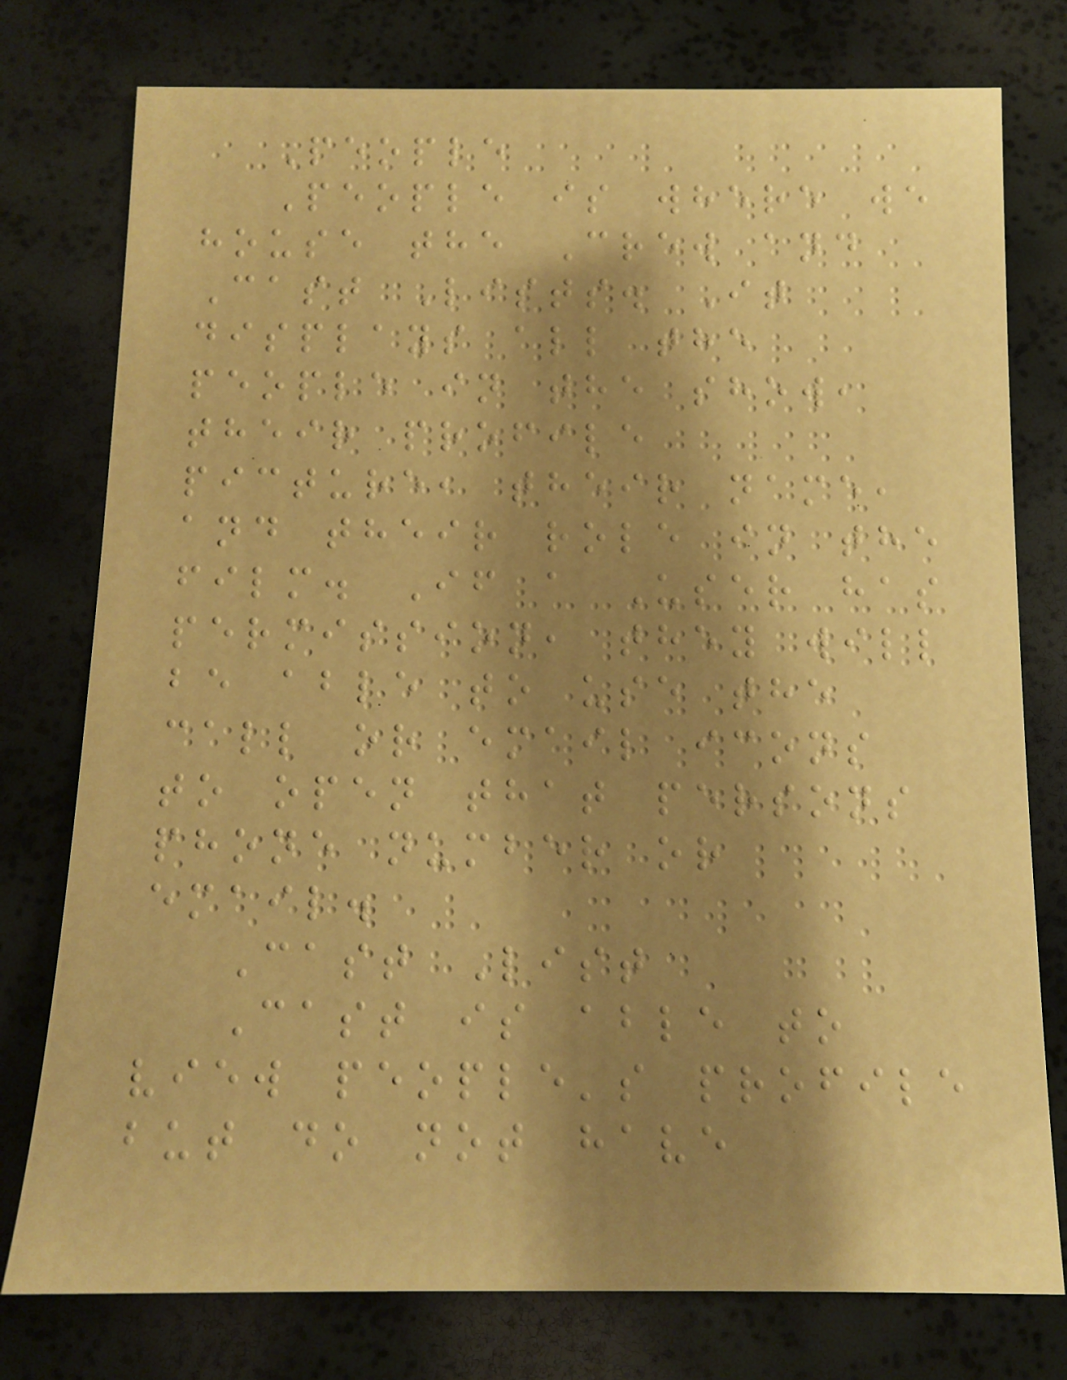People
People is where we
house the Crew and
Cast Lists. It
displays all the
people in the show,
their profile
picture, their name,
and their role in the
film. If a User has
permission, they will
be able to use the
call or email icons
to open that persons
phone number or
email.
Cast List
Cast is able to
view people's profile
but do not have
